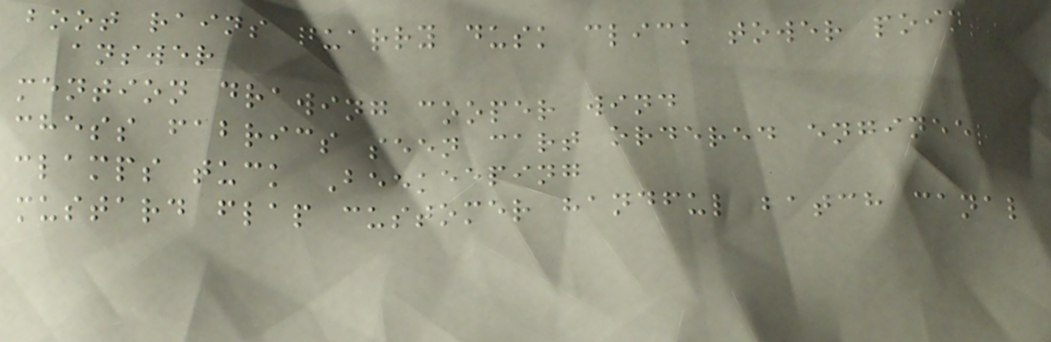boot rains quarry dusk click tower points
answer
mention drawing cooper wind
chess fabrics seen cart ordered engineer
clamps tuck Beekeeping
mustard flap customer handful batch canal
